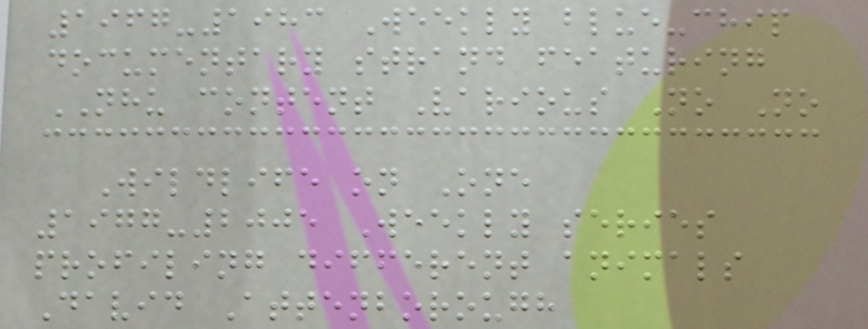1967-1983 Weekly blue-chip
documentary strand featuring
NHU content Various No No
Wildlife on One
1977-2005 Weekly series
profiling different animals
David Attenborough
